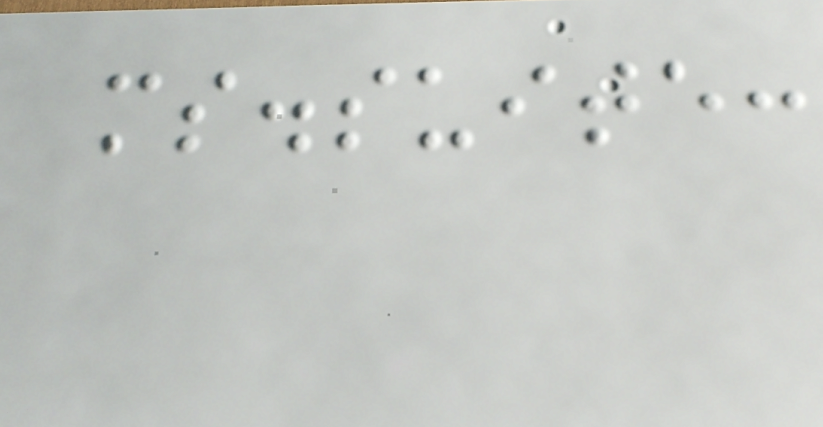ms.suite:
